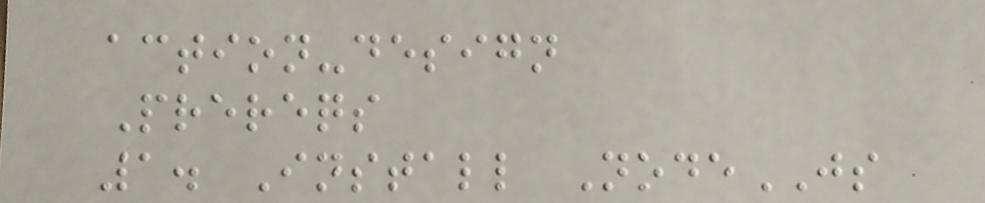action-design
Prereqs
1. Install NodeJS
